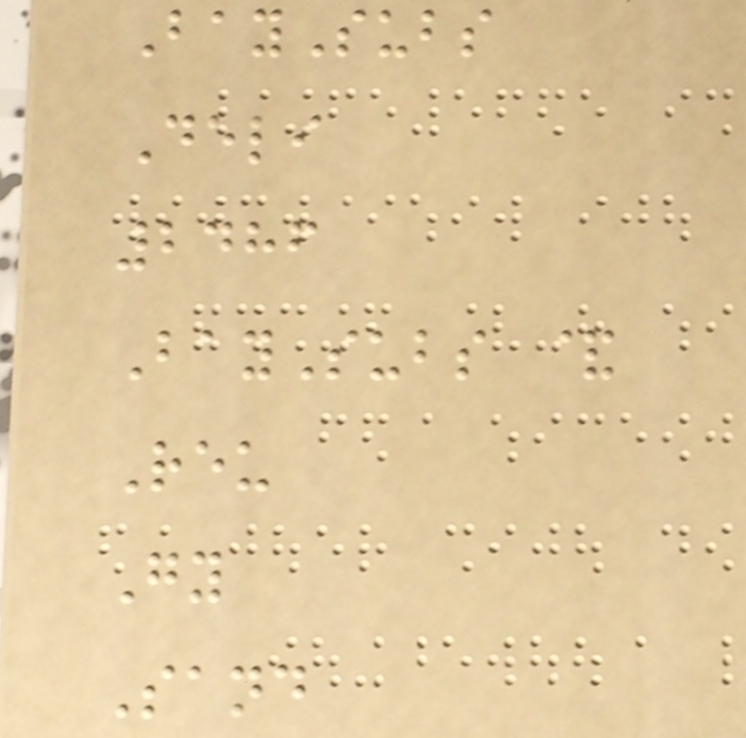BaySubs
Deli
2486
BaySubs &
Reu
Gy
Sand
